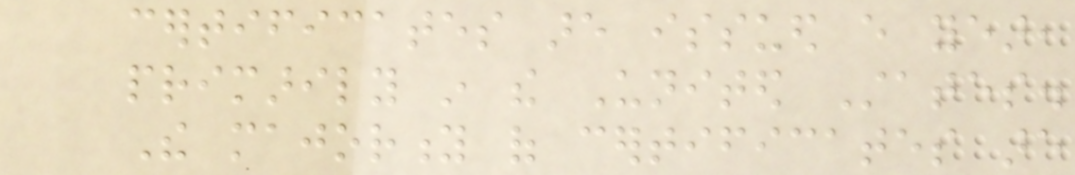certificates are issued every year,
primarily in the United States.
The majority of certificates are
